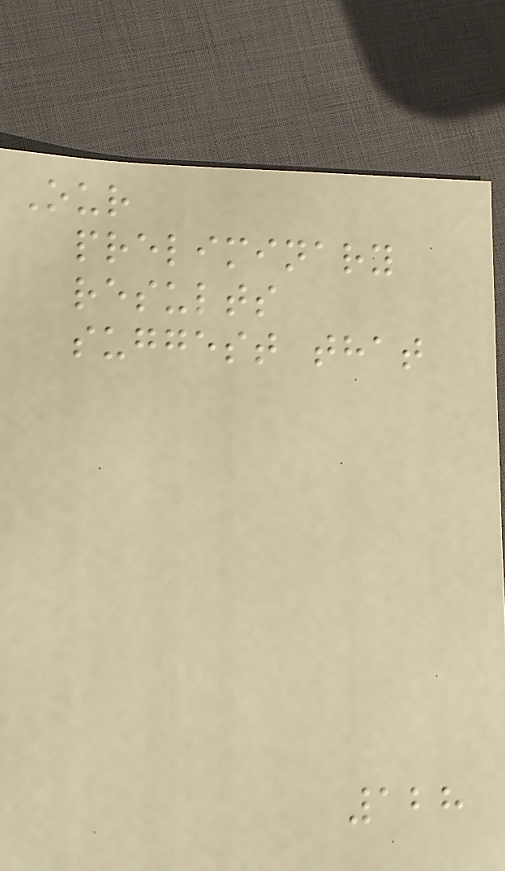Our
preliminary
results
suggest that
128
